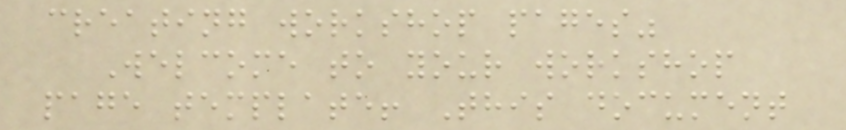creating workshop pages"
Welcome to your workshop
page template! This document
